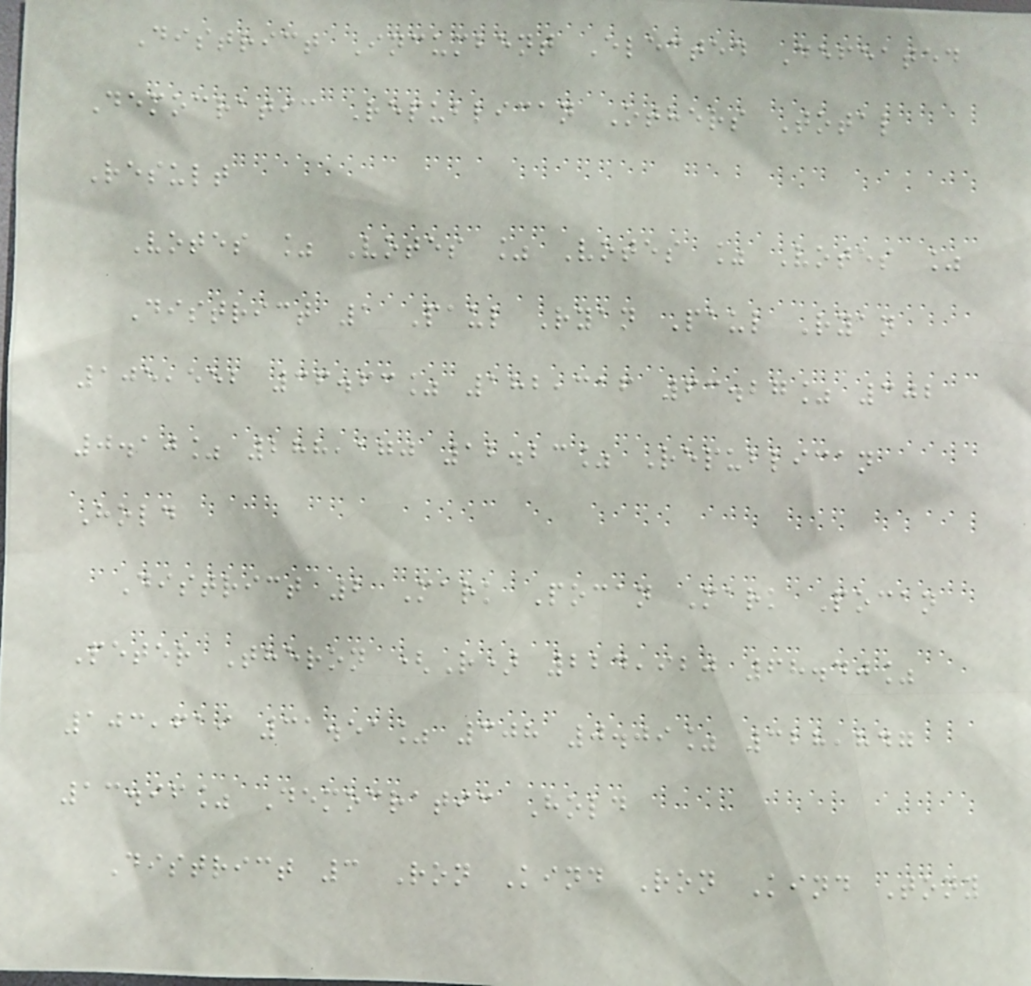District Incumbent Elected Defeated
Democratic Republican Others Total
Result
Votes % Votes % Votes % Votes %
District 1 Paul Ryan Paul Ryan
105,552 36.63% 182,316 63.27% 302
0.10% 288,170 12.23% Republican
Hold
District 2 Mark Pocan Mark Pocan
Peter Theron (R) 224,920 68.40%
103,619 31.51% 308 0.09% 328,847
13.96% Democratic Hold
District 3 Ron Kind Ron Kind Tony
